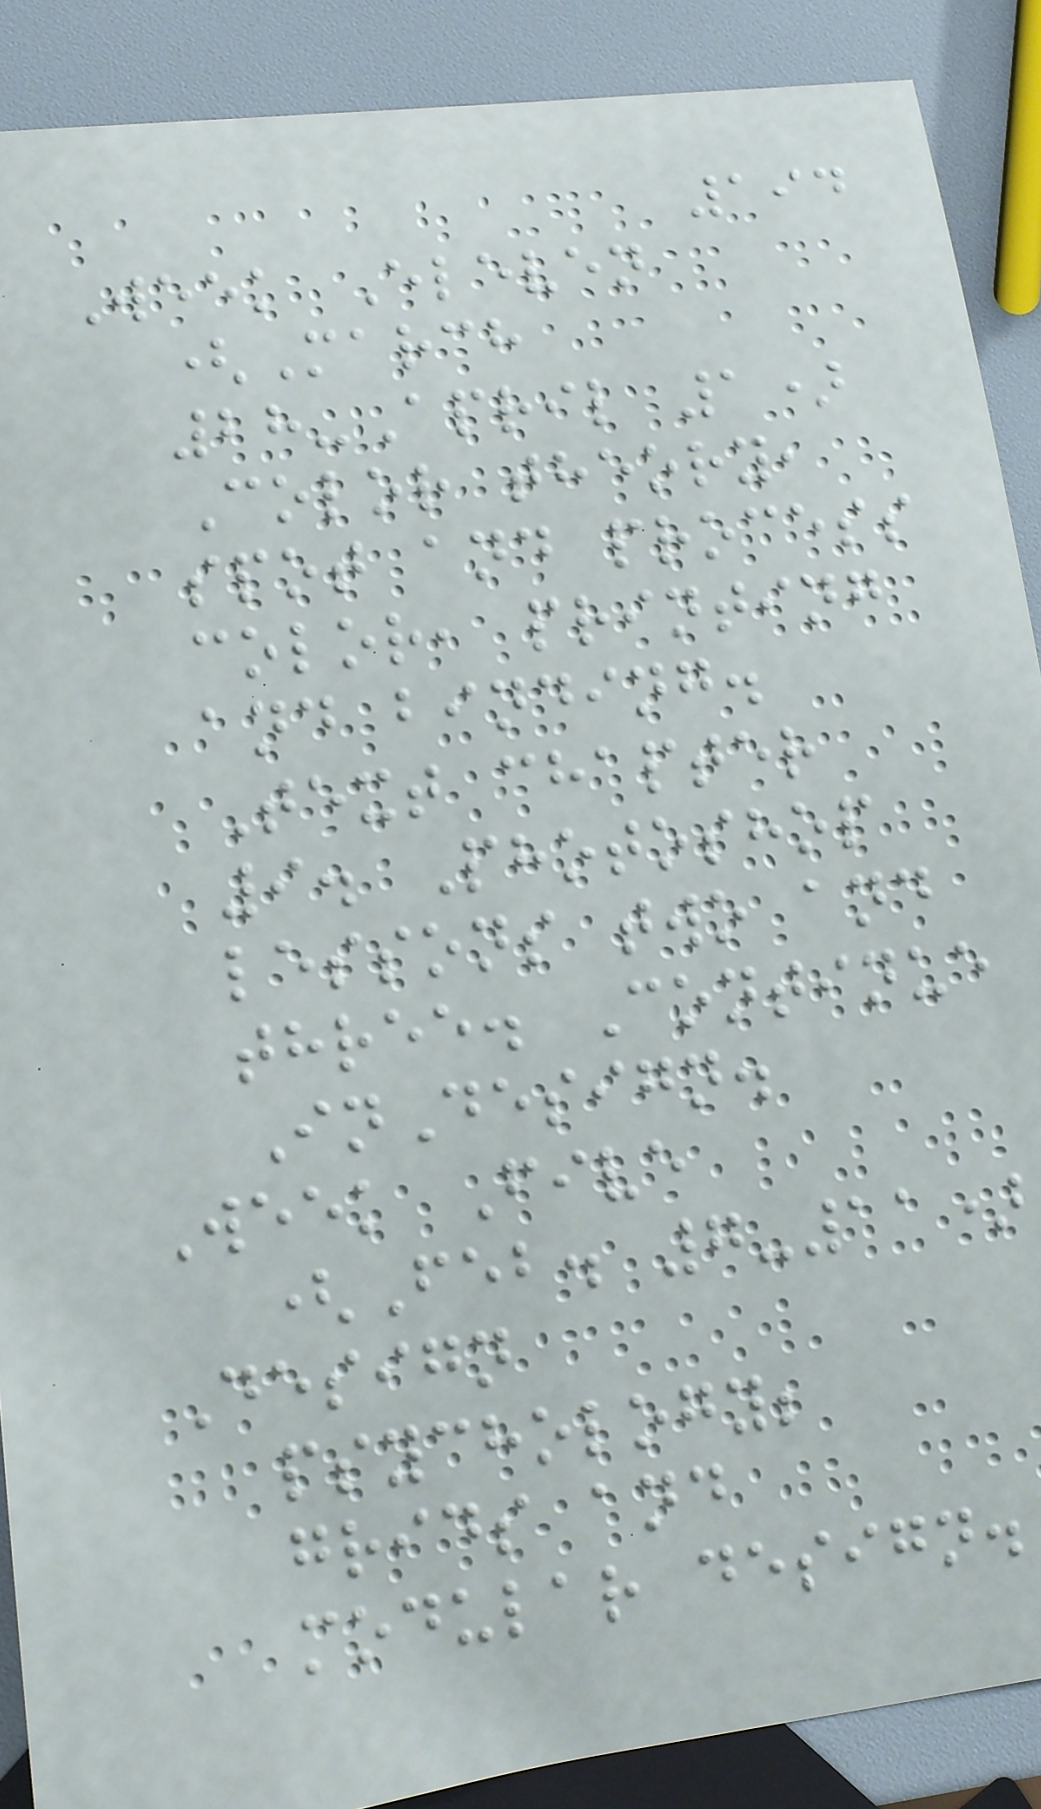194
Week Eleven
(March
28-April 1)
Color theory,
spot and process
color, printing
and binding.
Text chapter
9. Photoshop
lessons two and
three. Continue
InDesign.
Week Five
(Feb. 7-11)
Design
psychology;
grids and
modular design.
